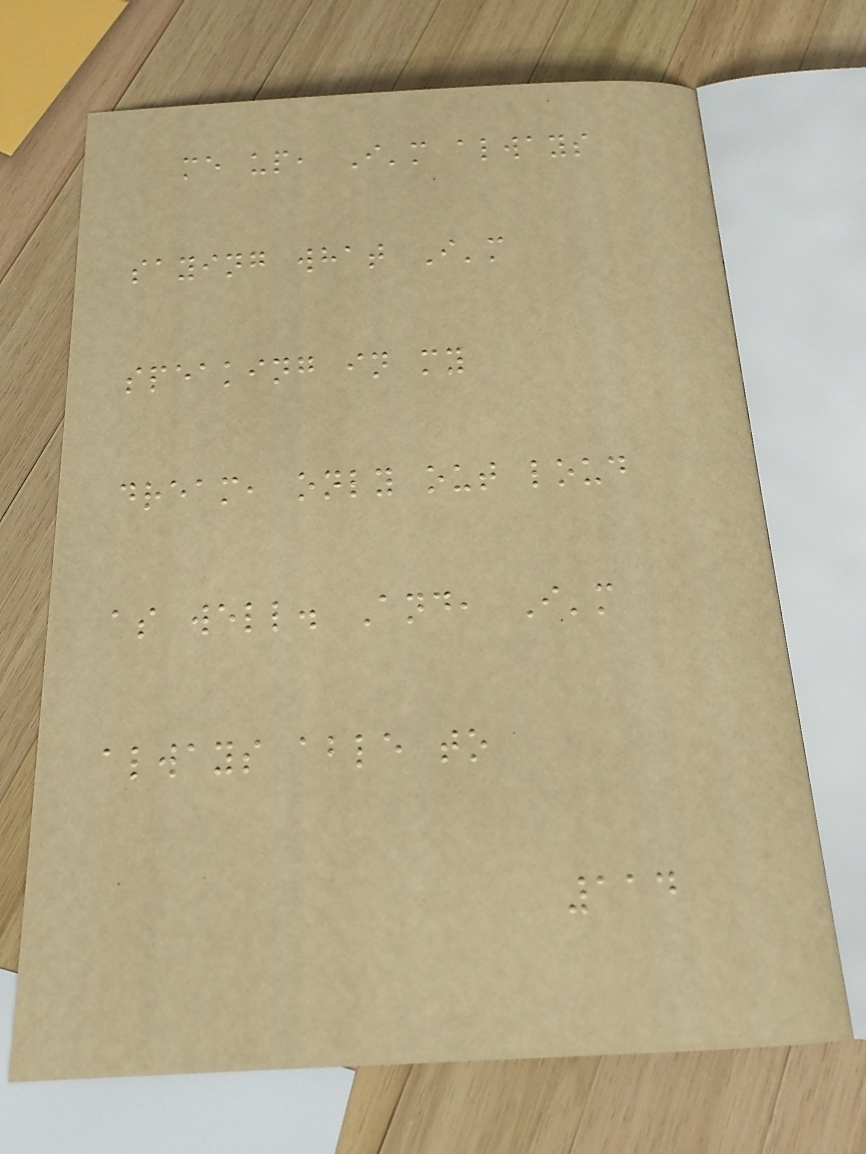me up, I'm always
saying what I'm
speaking in my
dream, only out loud
as well. And, I'm
always able to
114
